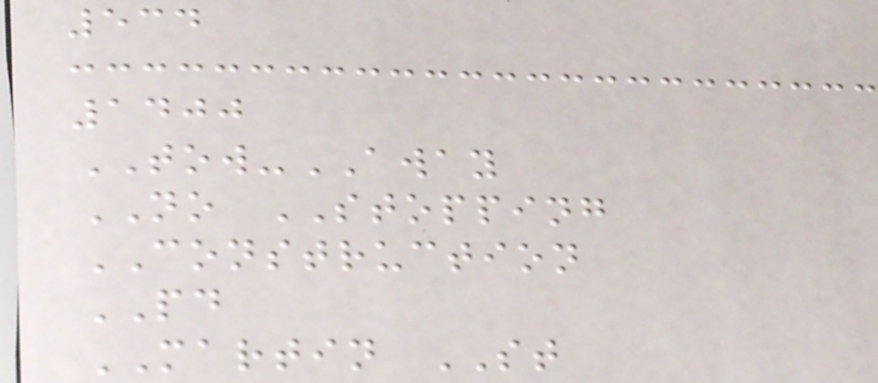534
1400
TOW-AWAY
NO STOPPING
CONSTRUCTION
PD
MARTIN ST
